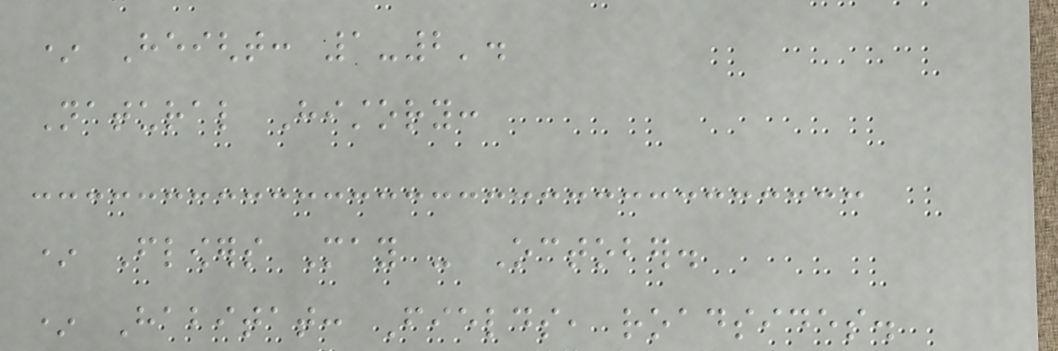* Height: 1-2'.
Natural History:
* Flowers May - October.
* Habitat: Fields, roadsides.
